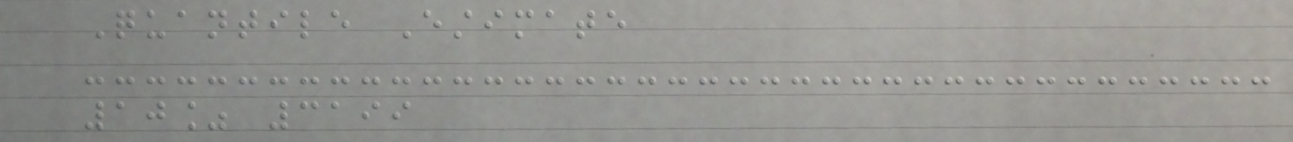Quantile Estimate
10% 3199
